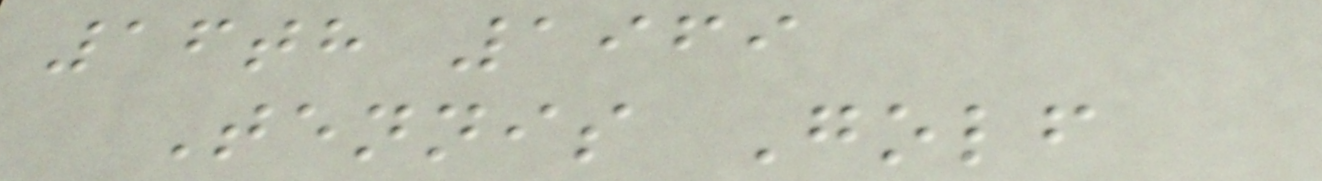16th 1969
Tennis Golf
